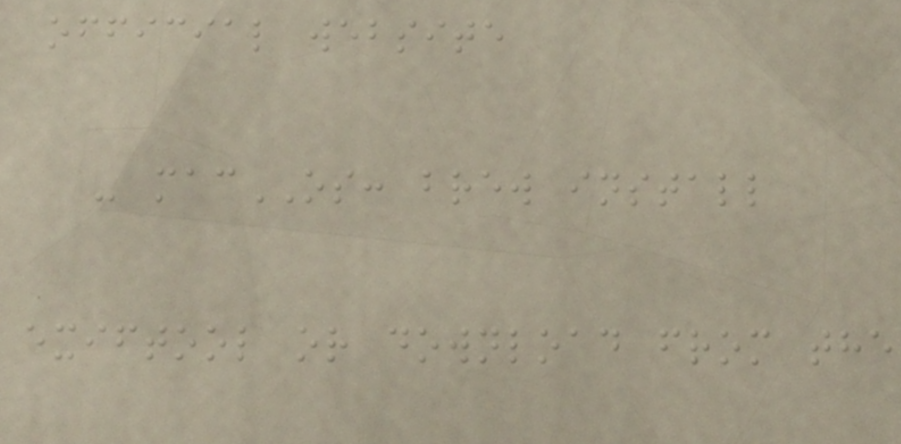official website
- macOS: brew install
exiftool or download from the
